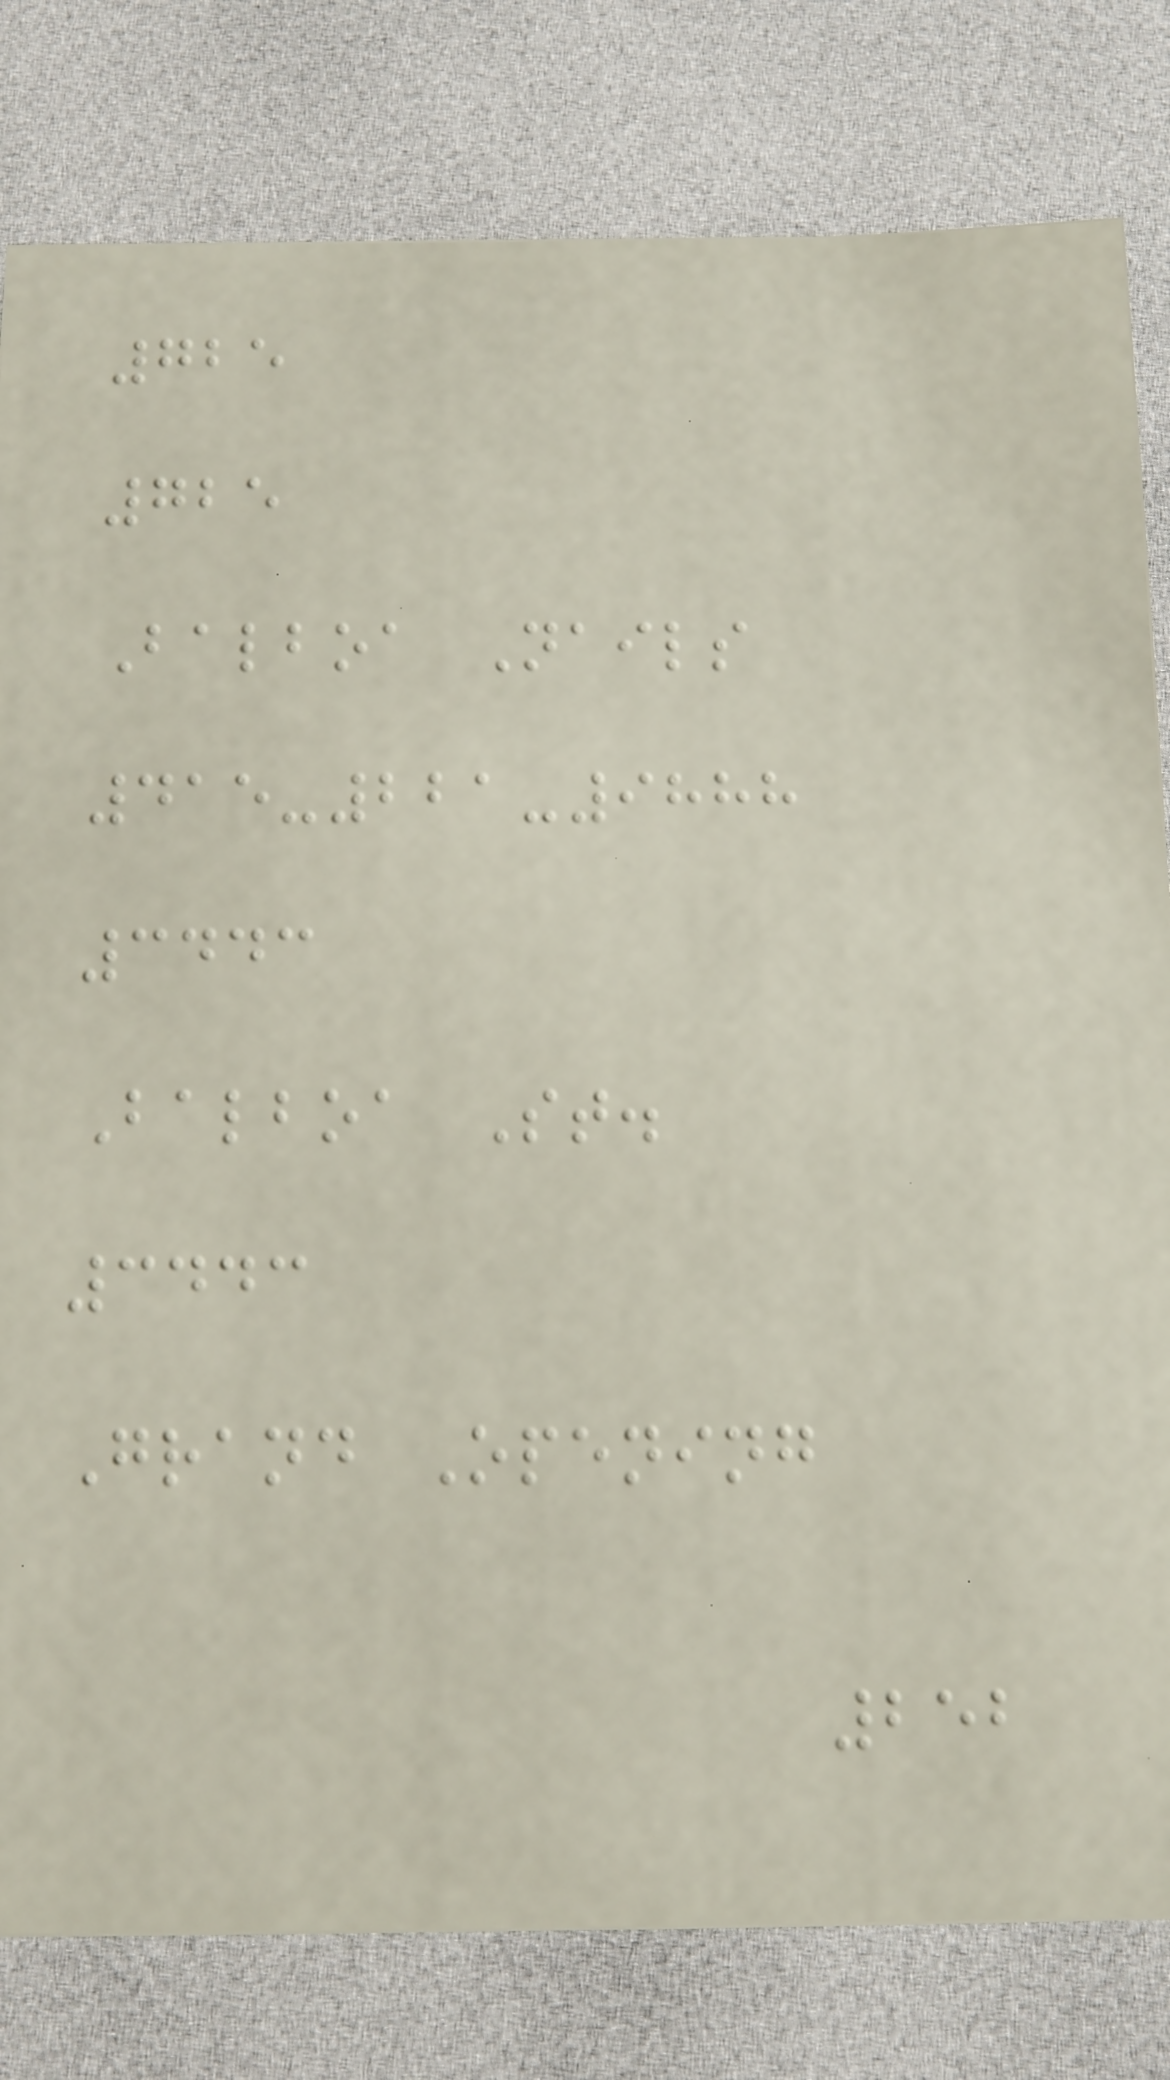725
725
Balboa Nails
415-221-9888
3443
Balboa St.
3443
Grand Opening
252
